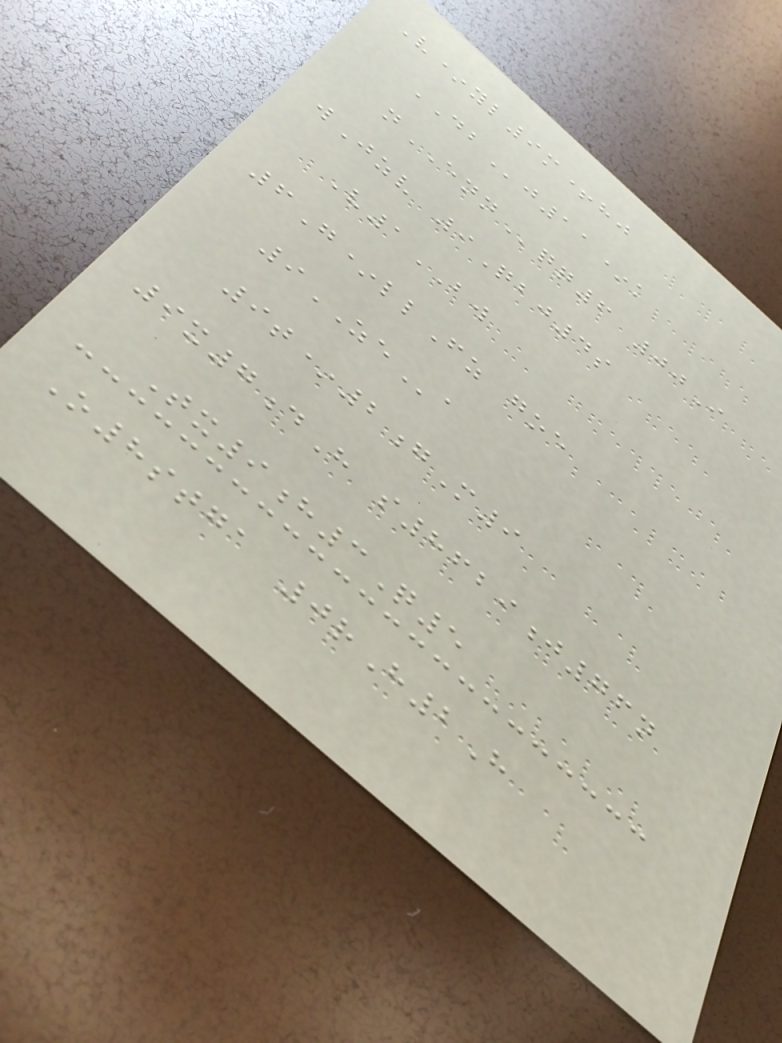V*yl9m+hj
DBj11*k
nENNqq6 00I
wJzv 9Qbj4s
V1BW
6G*llFz goe
9ZEa
9t*2gM9
9x7dH s8629j76n
Tx9h3Q5
O8stga 0rH2H
